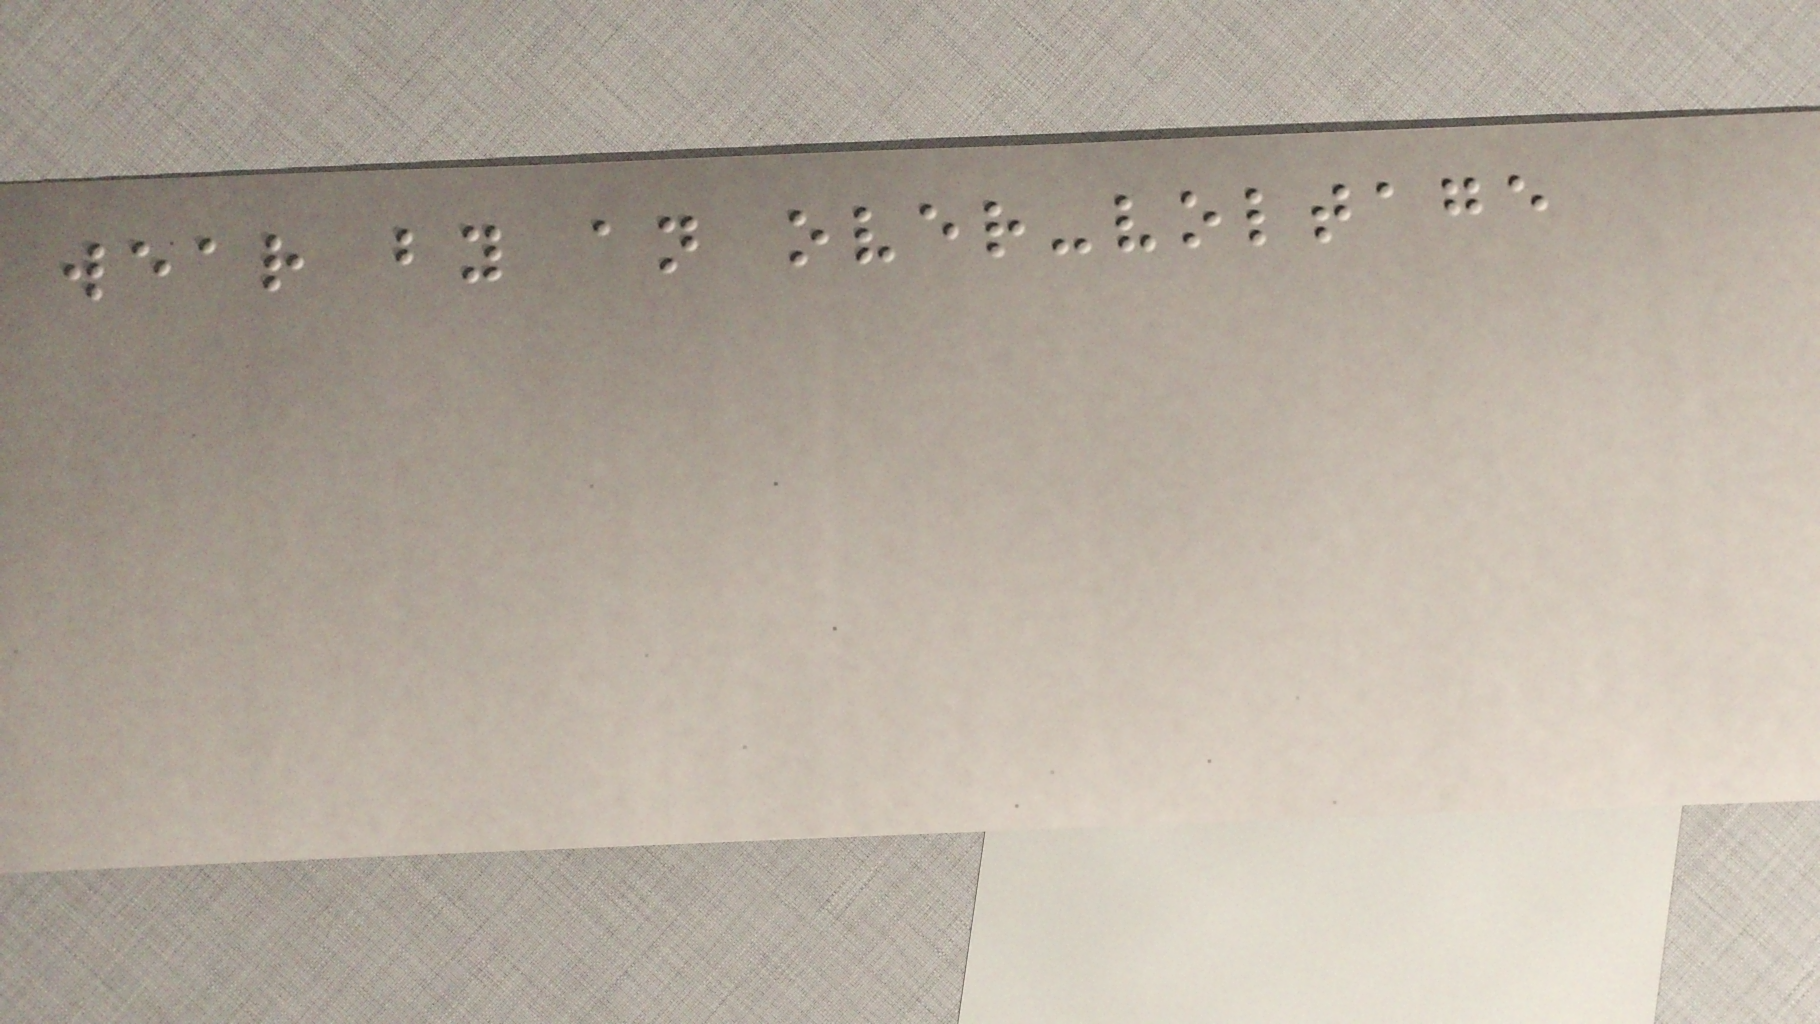wear by an over-voltage
